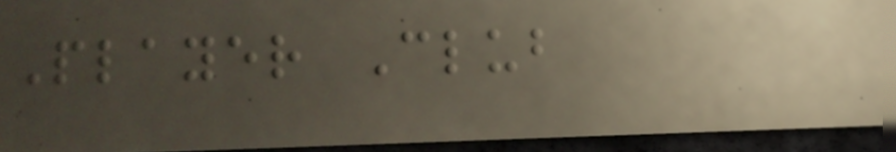Player Club
